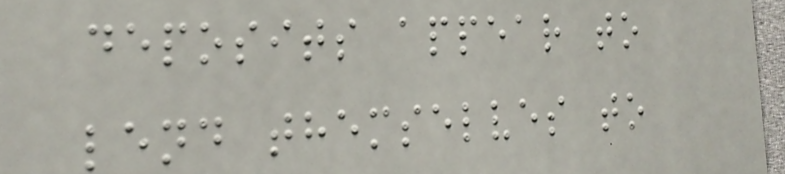deposits appear to
lend themselves to
